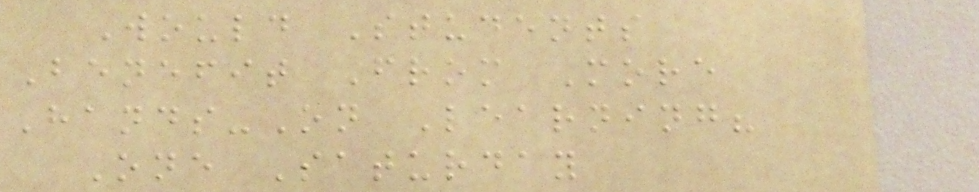Would Students
Benefit From More
Hands-On Learning?
One Saturday
